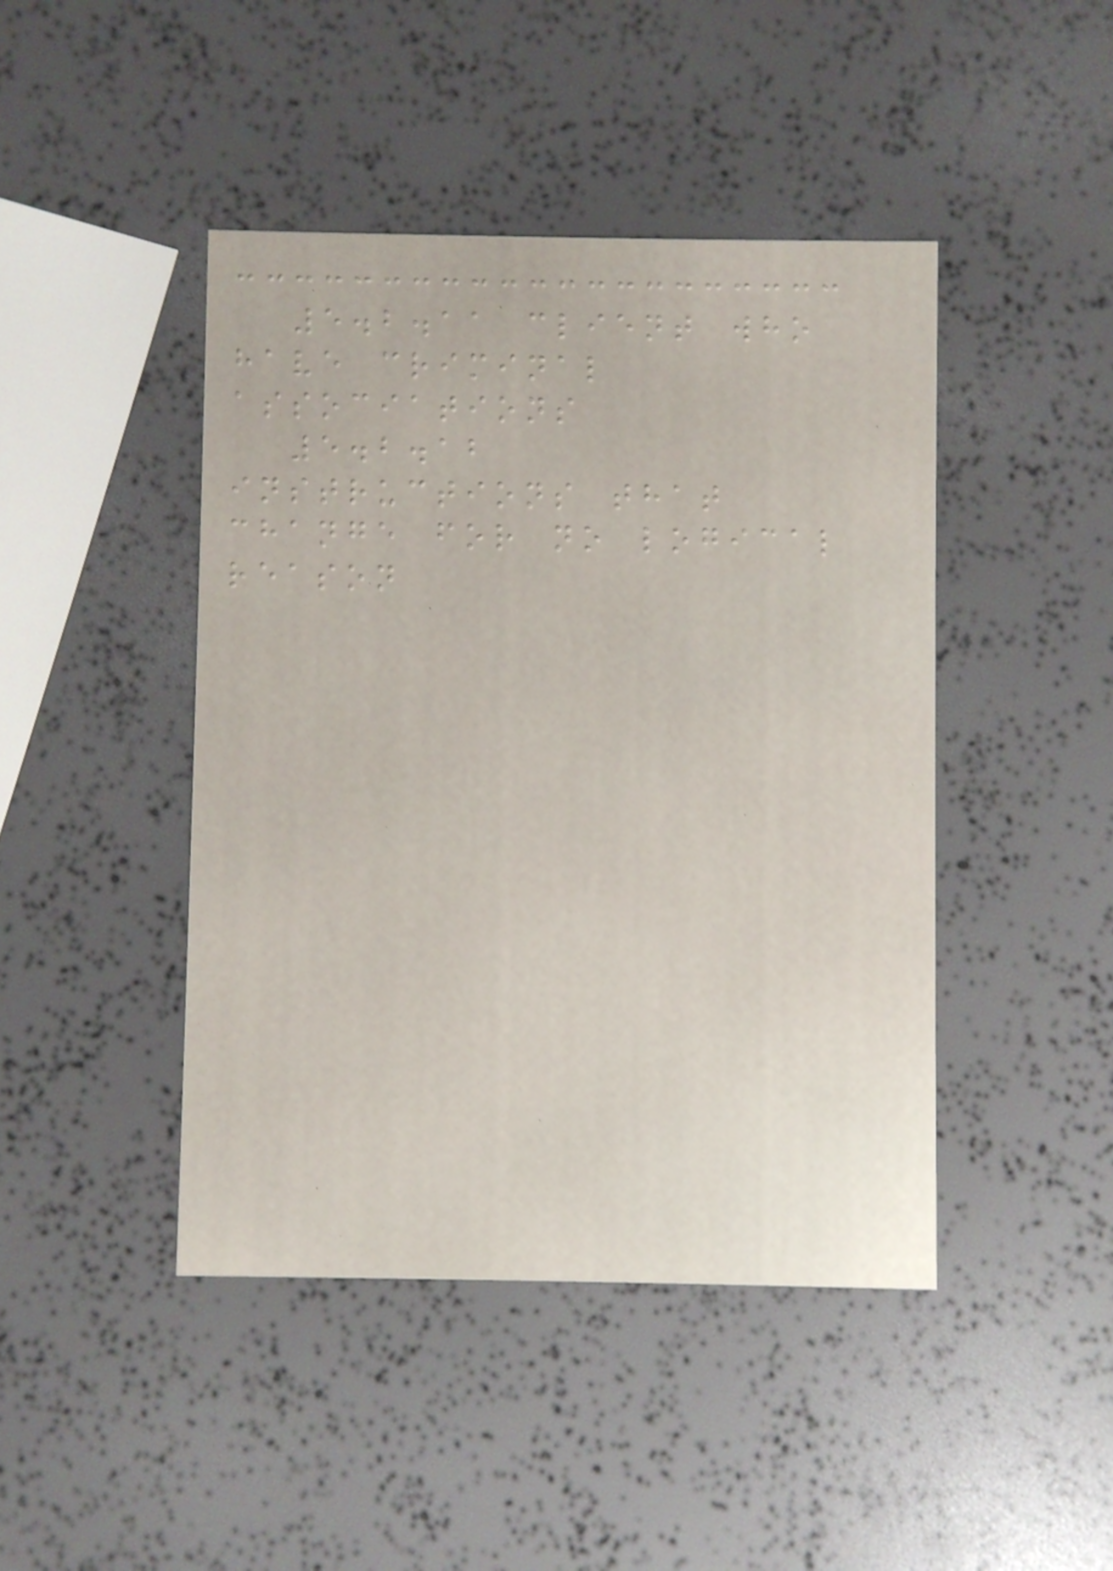5.2.11 client who
have criminal
associations
5.2.12
instructions that
change for no logical
reason
